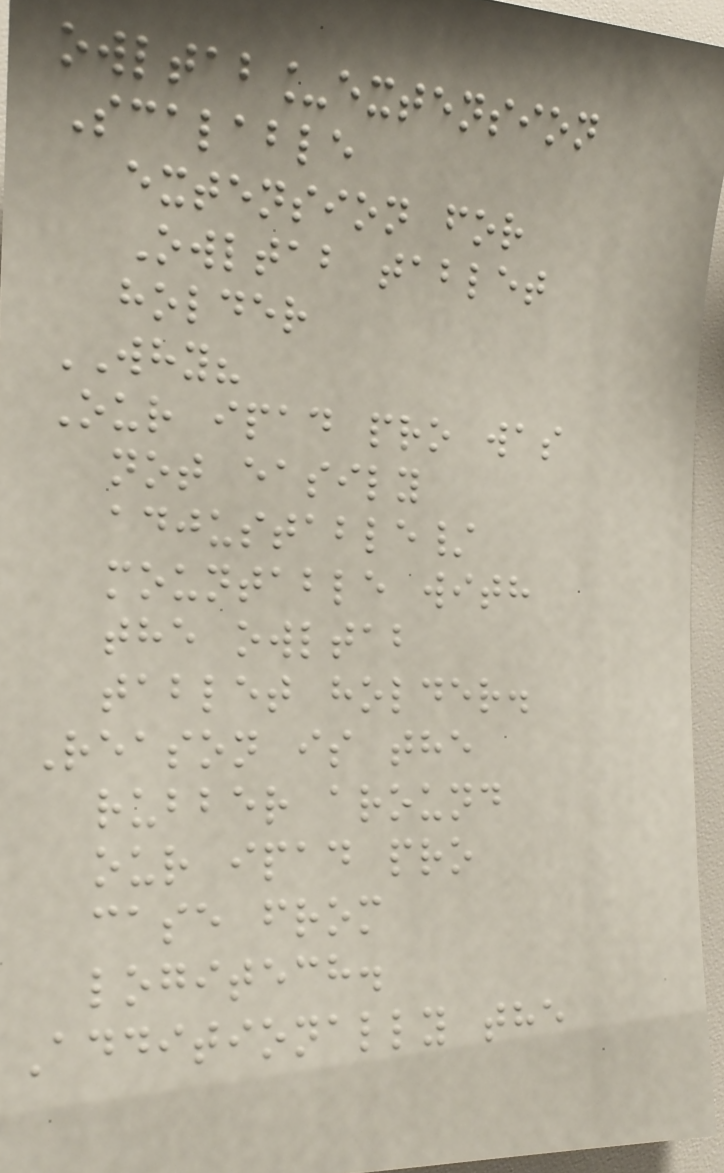owltab_extension
Scalable
extension for
Owltab tablet
holder
WHY?
Our ipad pro was
not easily
adjustable/
mountable with
the owltab
tablet holder.
Reason is the
rubber around
our ipad pro
case from
logitech.
Additionally the
